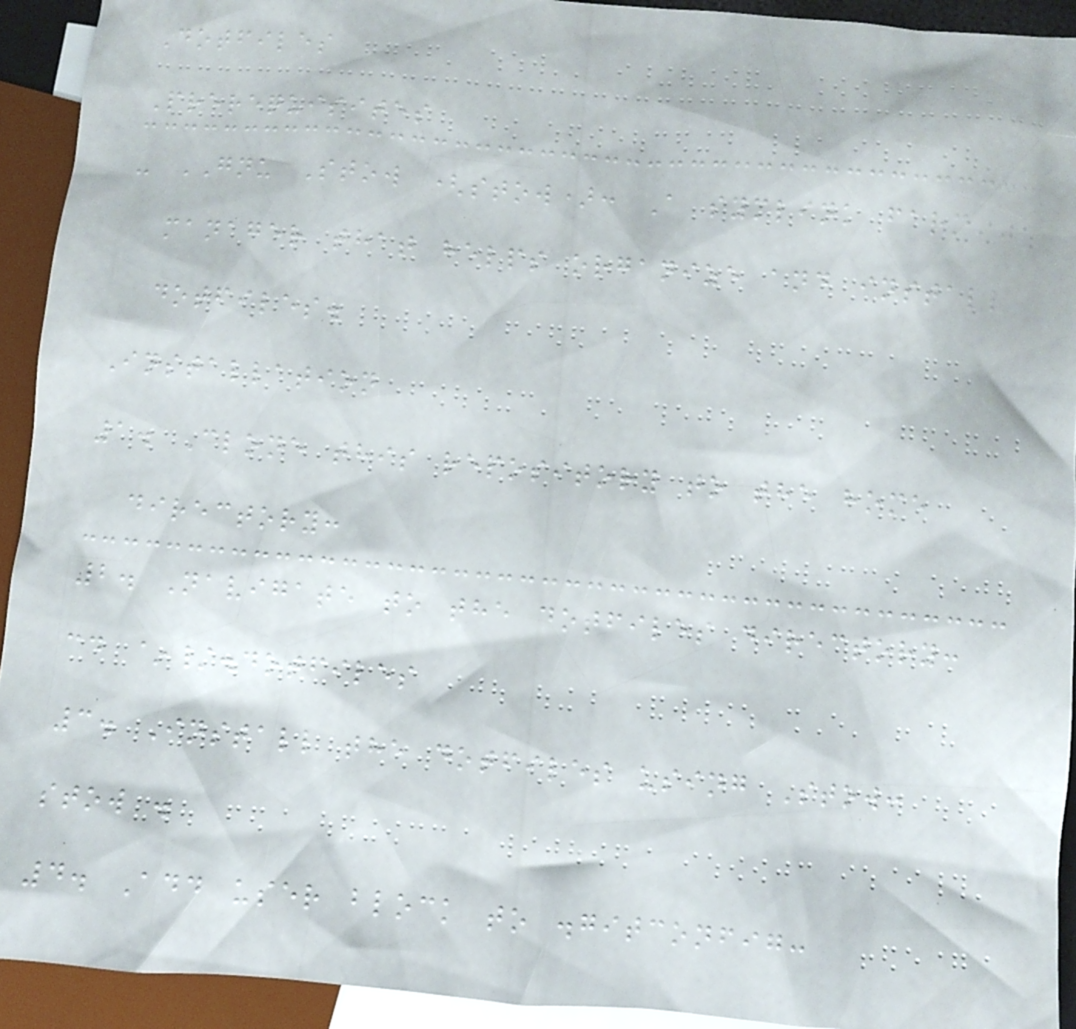Dotfiles
Prerequisites
- GNU Stow (stow): A symlink farm
manager that helps organize and install
dotfiles.
Installation
1. Clone this repository to the home
directory:
2. Navigate to the dotfiles directory:
cd ~/.dotfiles
3. Install the dotfiles using Stow:
stow .
4. Add user block to .gitconfig:
